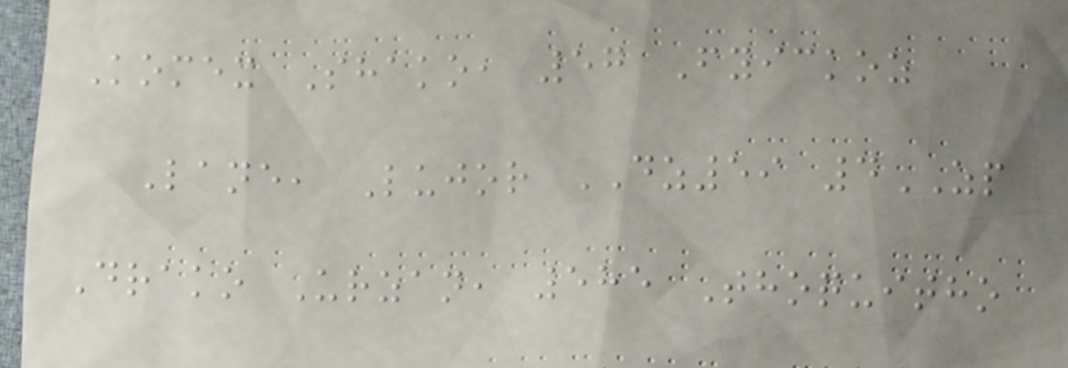Komex Shako, 57 Fyickoz
Lane, Lujor DZ59 4ZP
Drako Urzan, 585 Thoquitho
